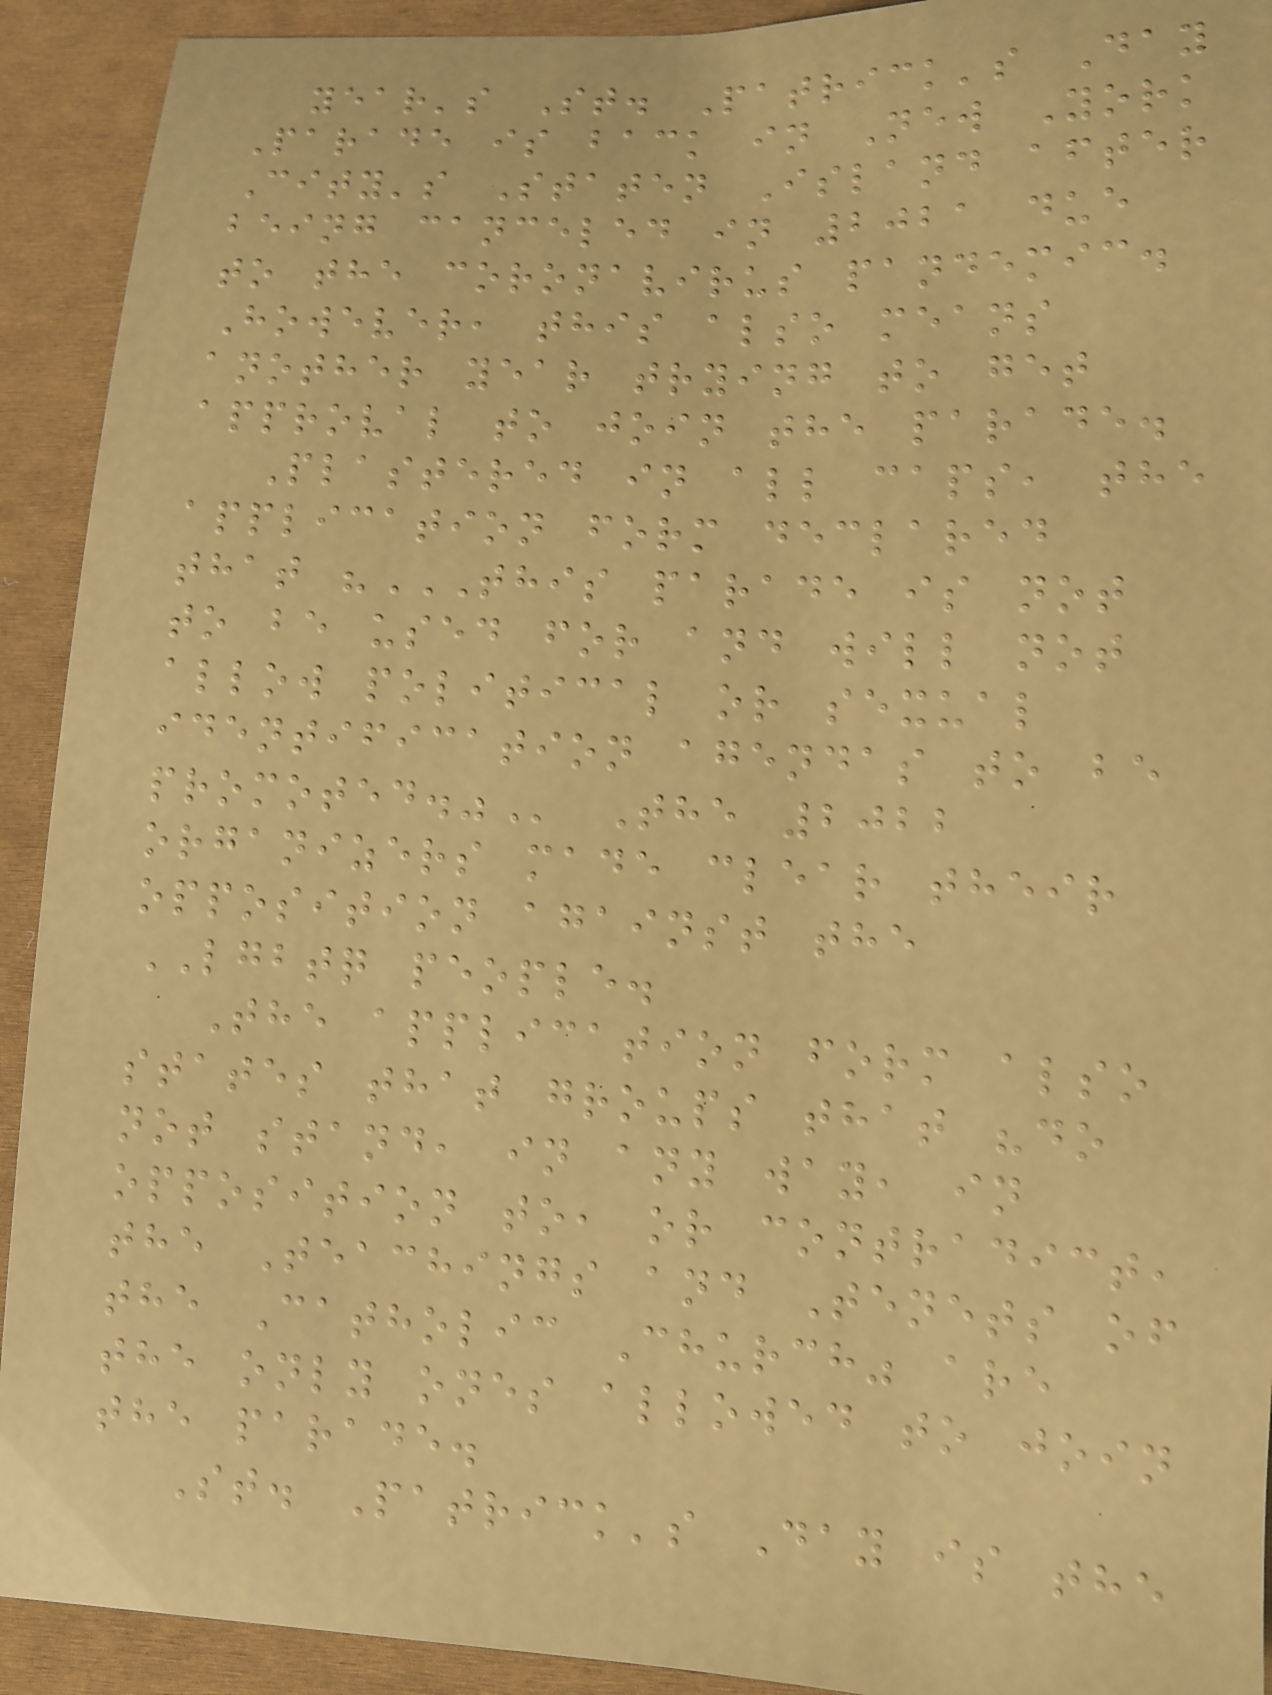year's St. Patrick's Day
Parade is back in New York
City's Staten Island after
being canceled in 2021 due
to the coronavirus pandemic.
However, this also means
another year trying to get
approval to join the parade.
Plastered in all caps, the
application form declared
that "THIS PARADE IS NOT
TO BE USED FOR AND WILL NOT
ALLOW POLITICAL OR SEXUAL
IDENTIFICATION AGENDAS TO BE
PROMOTED." The 2022
organizers made clear their
opposition against the
LGBTQ people.
The application form also
states that groups that "do
not stand, in any way, in
opposition to, or contradict,
the Teachings and Tenets of
the Catholic Church" are
the only ones allowed to join
the parade.
St. Patrick's Day is the
